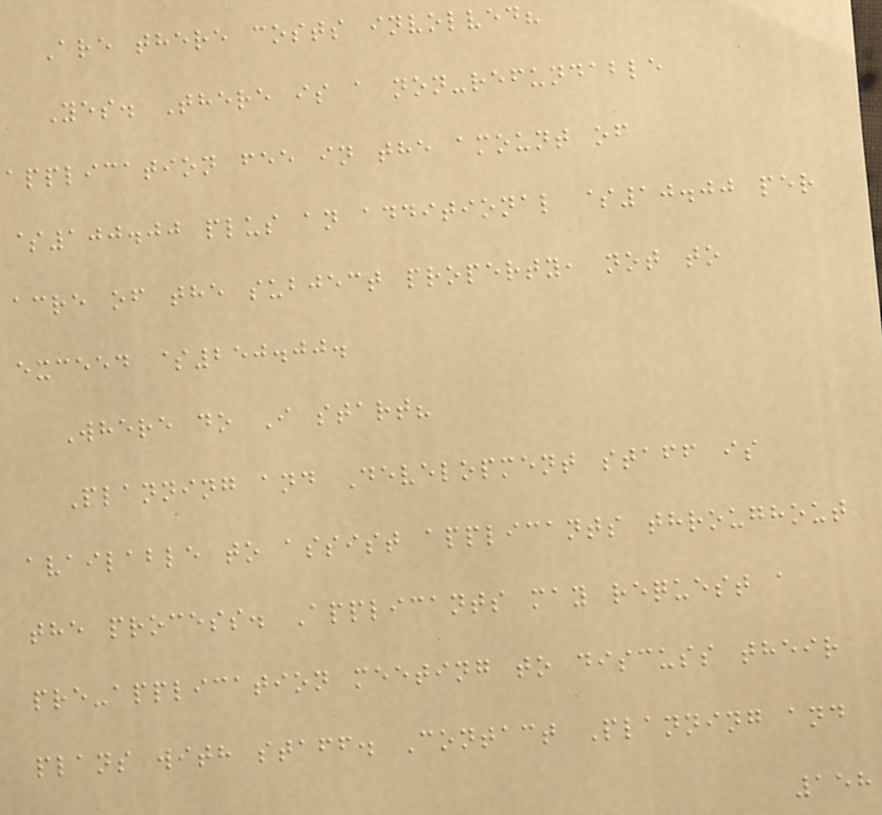Are there costs involved?
Yes. There is a non-refundable
application fee in the amount of
$100.00 plus an additional $10.00 per
acre of the subject property, not to
exceed $250.00.
Where do I start?
Planning and Development staff is
available to assist applicants throughout
the process. Applicants may request a
pre-application meeting to discuss their
plans with staff. Contact Planning and
158
